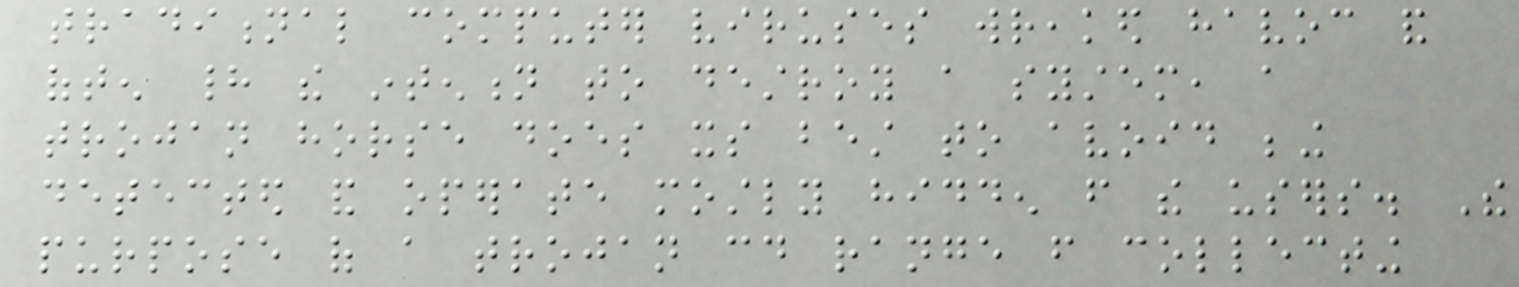traditional computer viruses wreaked havoc and
often had the intention to destroy a system, a
trojan horse does its best to avoid being
detected and operate mostly hidden from the users. The
purpose of a trojan could range from collecting
